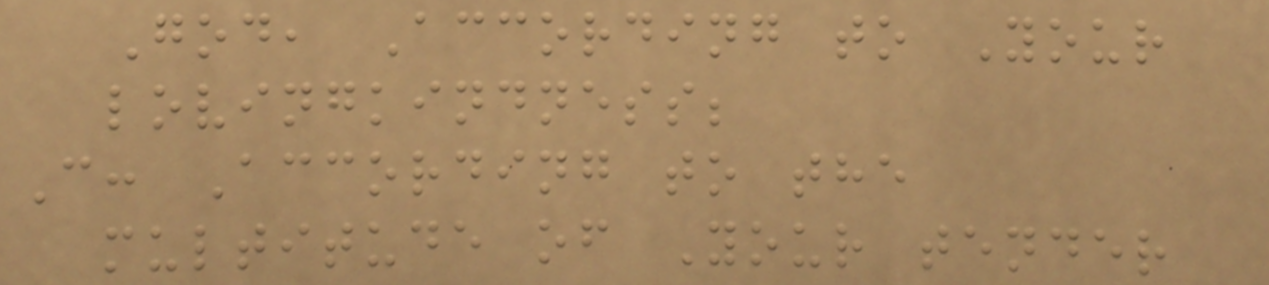God, According to Your
lovingkindness;
C: According to the
multitude of Your tender
